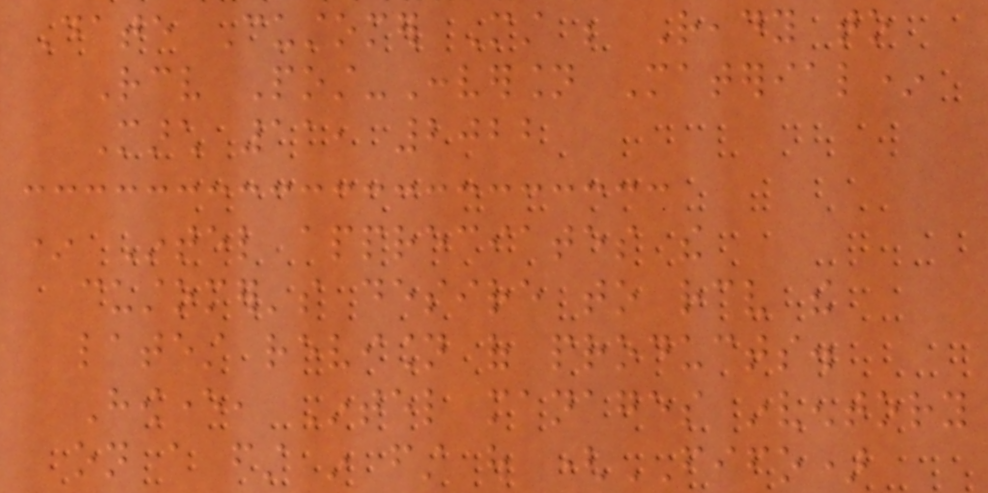Date Customer Must be Ready to
Receive Post-Conversion Material*
March 11, 2022
* Intel appreciates the
customer's desire to receive the
latest revision of products.
However, Intel manages inventory
on a first in first out (FIFO)
